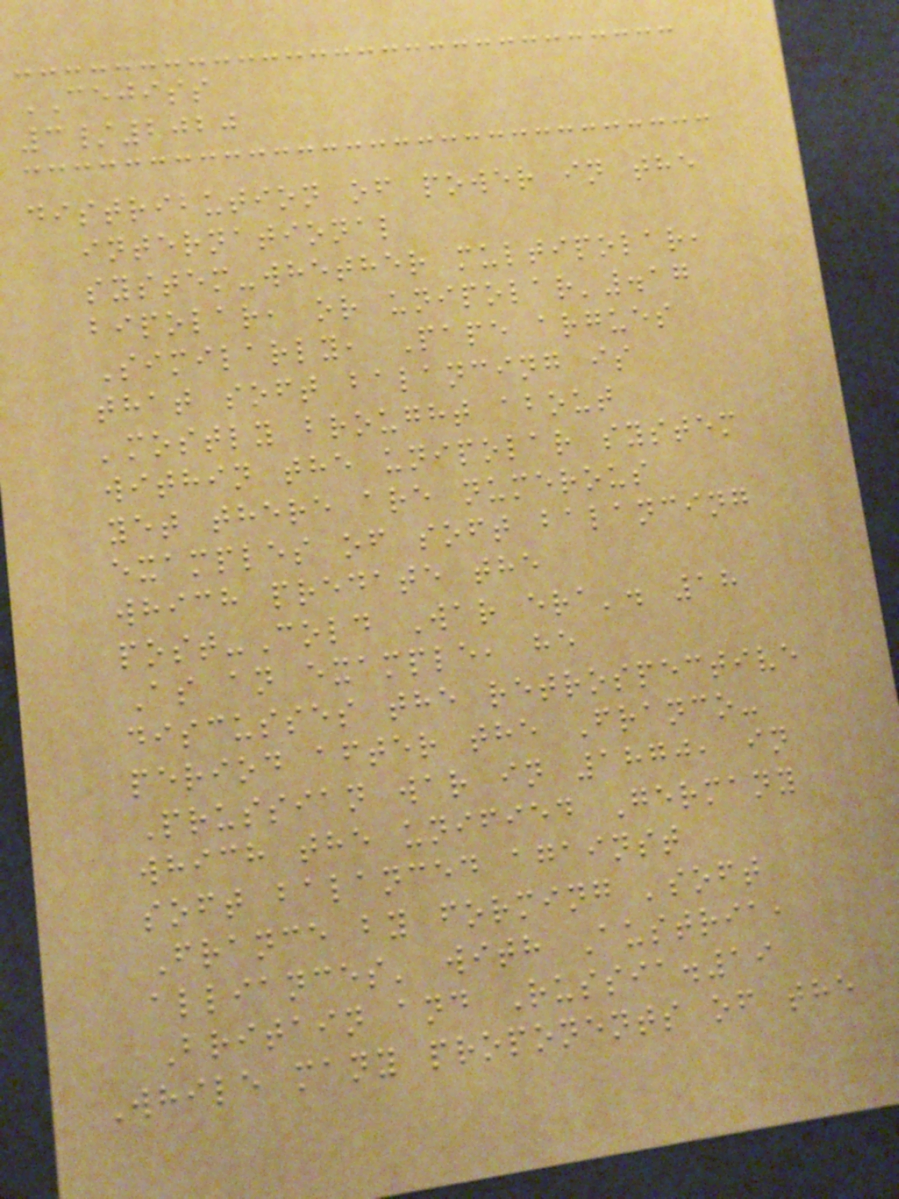CEJISS
3/2020
distribution of power in the
international
system-whether multipolar,
bipolar, or unipolar'.17
Similarly, Pape argues
that soft balancing is
'mostly brought about
within the unipolar system
yet there are numerous
examples of soft balancing
which predate the
post-Cold War era'. 18
As an example, he
discusses the retrospective
period after the Franco-
Prussian war in 1870, in
which the unified Germany
soft balanced against
France by forming 'soft
alliances' with Austria,
Britain and Russia.19
While many proponents of the
